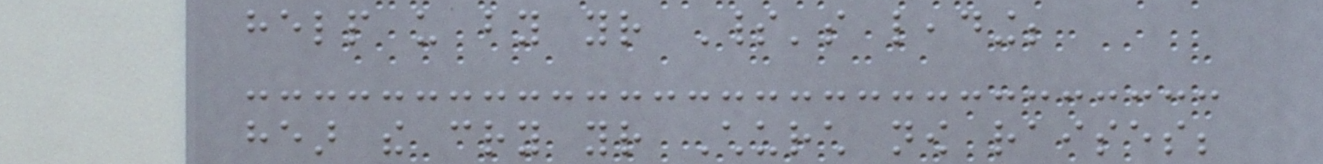help us by your Spirit's leading;
hear the cry your Church now raises;
